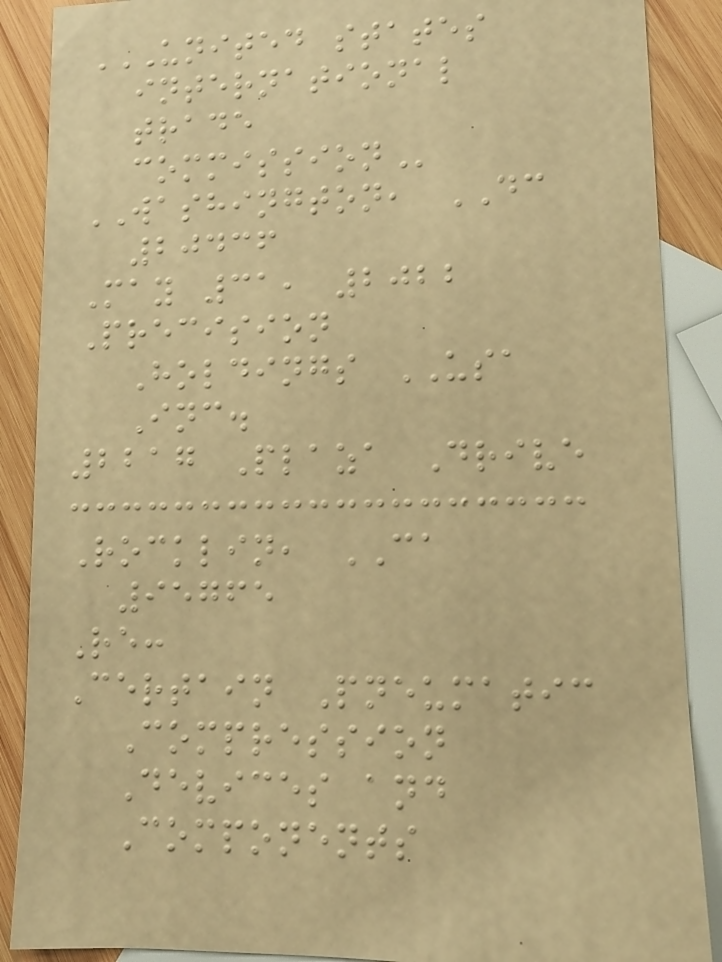UNITED STATES
INTERNATIONAL
TRADE
COMMISSION
WASHINGTON, DC
20436
May 31, 2022
Precision
Holdings USA
Inc.
2217 Plaza Drive
Rocklin, CA
95765
Re:
Certain Pneumatic
Compression
Devices and
Components
